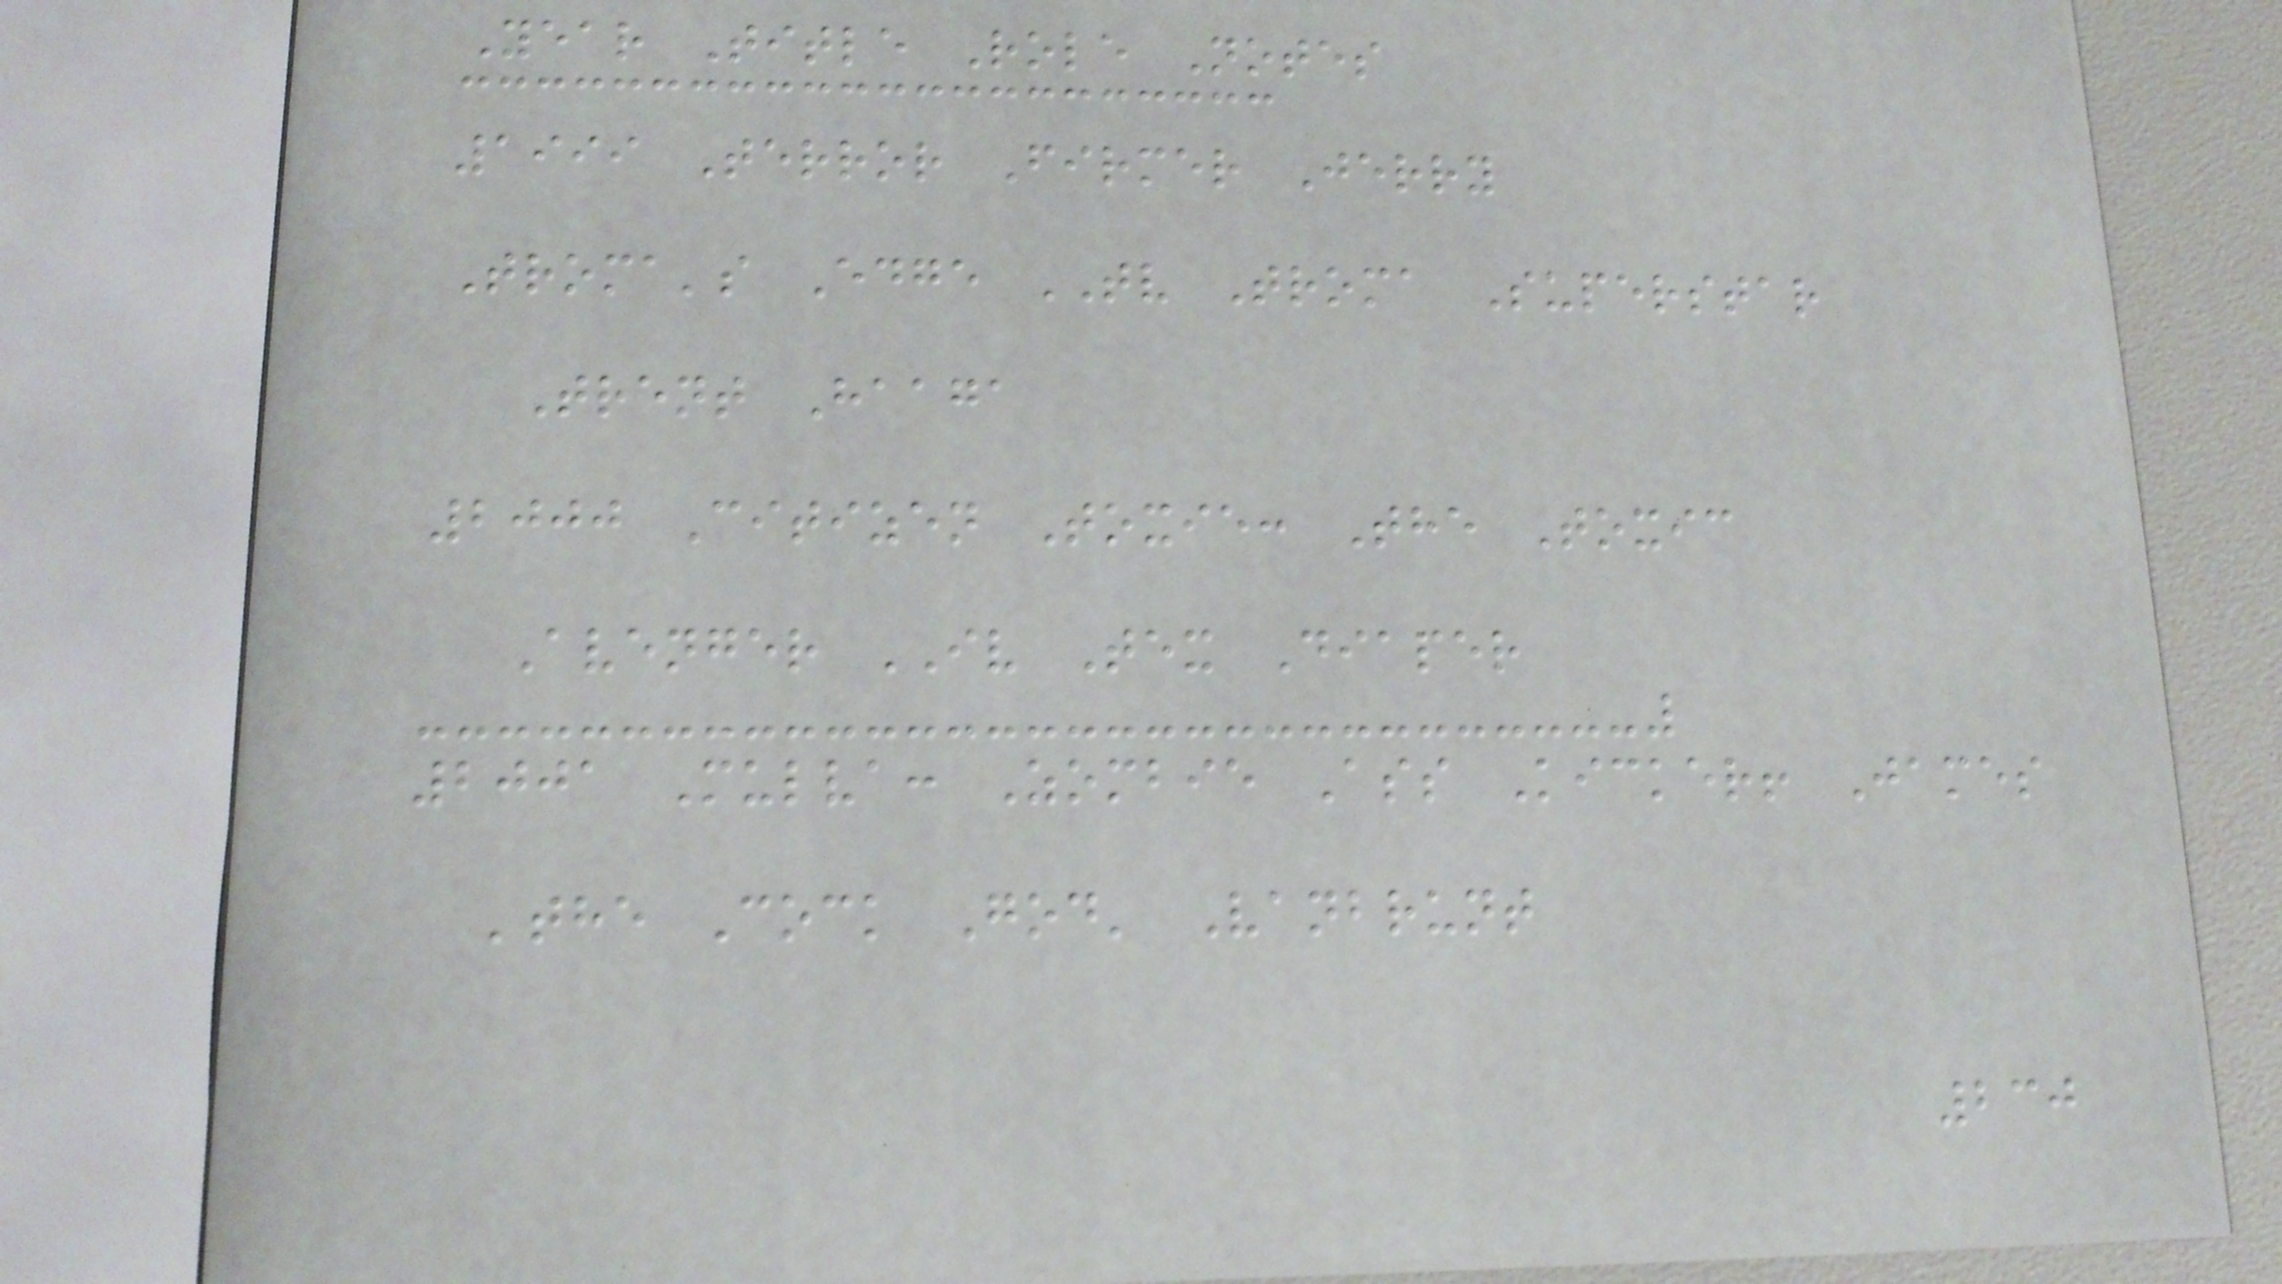Year Title Role Notes
1999 Terror Firmer Jerry
Troma's Edge TV Troma Superstar
Trent Haaga
2000 Citizen Toxie: The Toxic
Avenger IV Tex Diaper
2001 Mulva: Zombie Ass Kicker! James
'the Cock God' Vanbrunt
230
